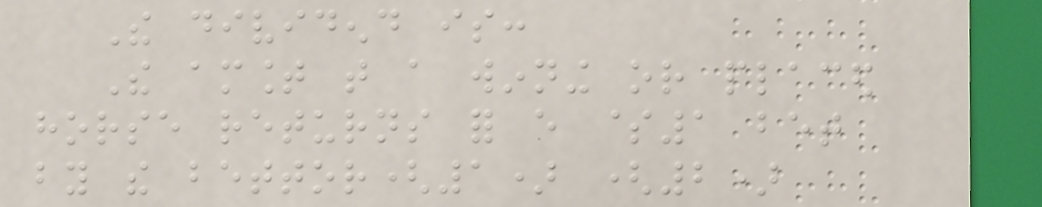The dividend is:
The amount that a winning or placed
horse returns for every $1 bet
by the bettor(1) (2)
